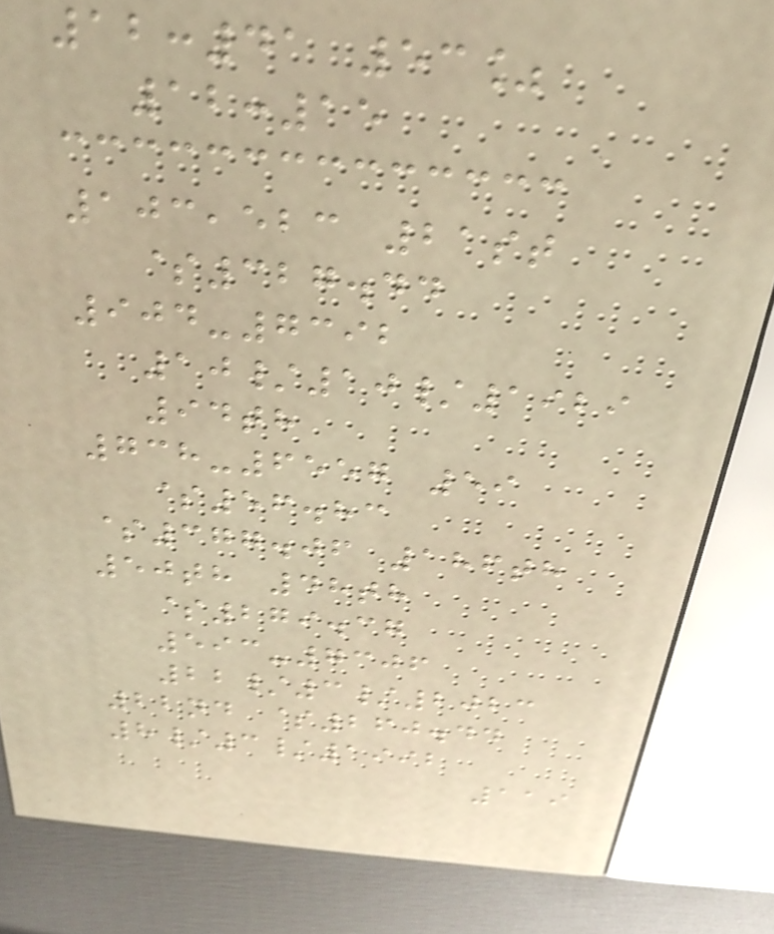12:41 53%
12:15
103,523 21st
$327.44
904-7392
10/10/1929
94th
738-6557 59
$56.83
$377.06 186th
50th 48th
$279.37
593-7306
22/3/2023
22nd $260.44
8/3/1992
119
